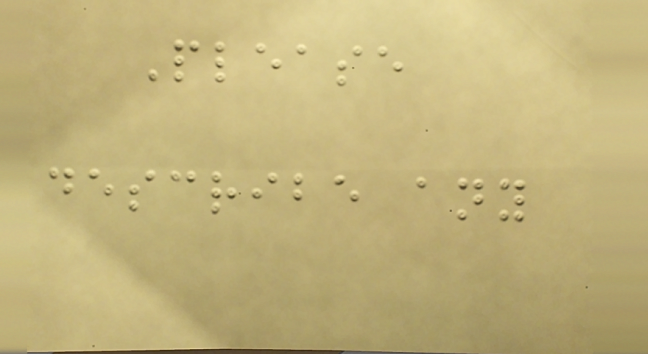Please
describe any
